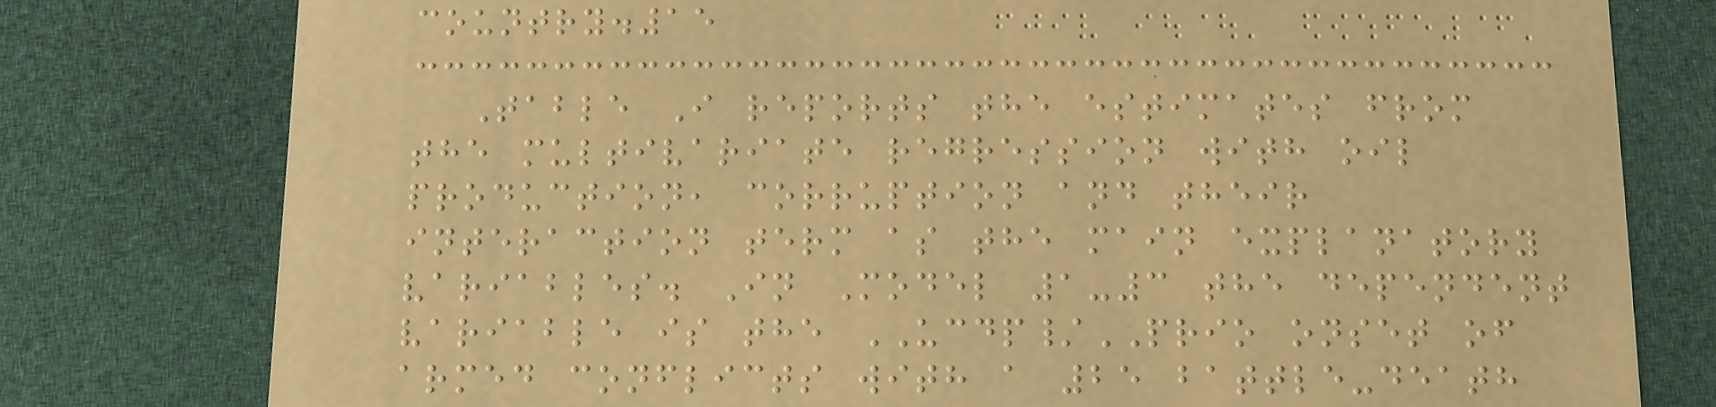country.15
Table I reports the estimates from
the multivariate regression with oil
production, corruption and their
interaction term as the main explanatory
variables. In Model 1-3 the dependent
variable is the UCDP/PRIO onset of
armed conflicts with a 25 battle-death
